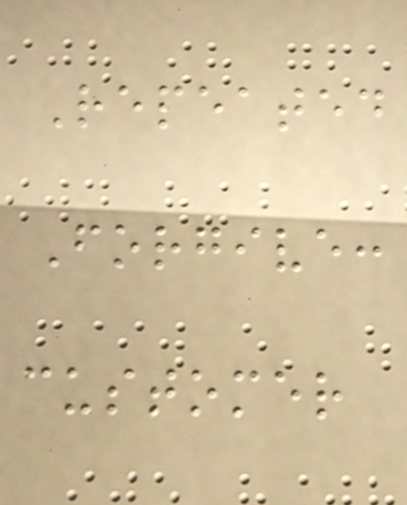Repeated
Forgive:
customer
